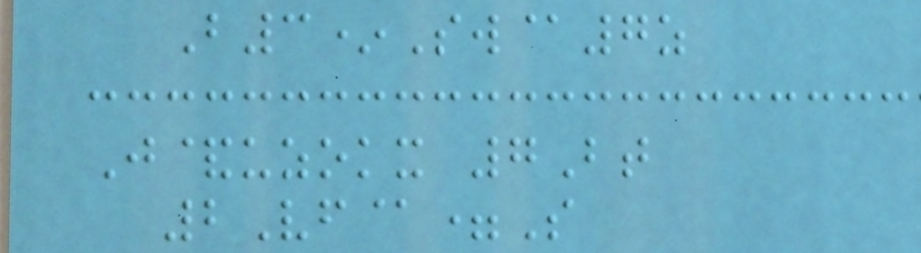B3*Sw@7z
J&uzokx 7Bt
2Vf@=S
